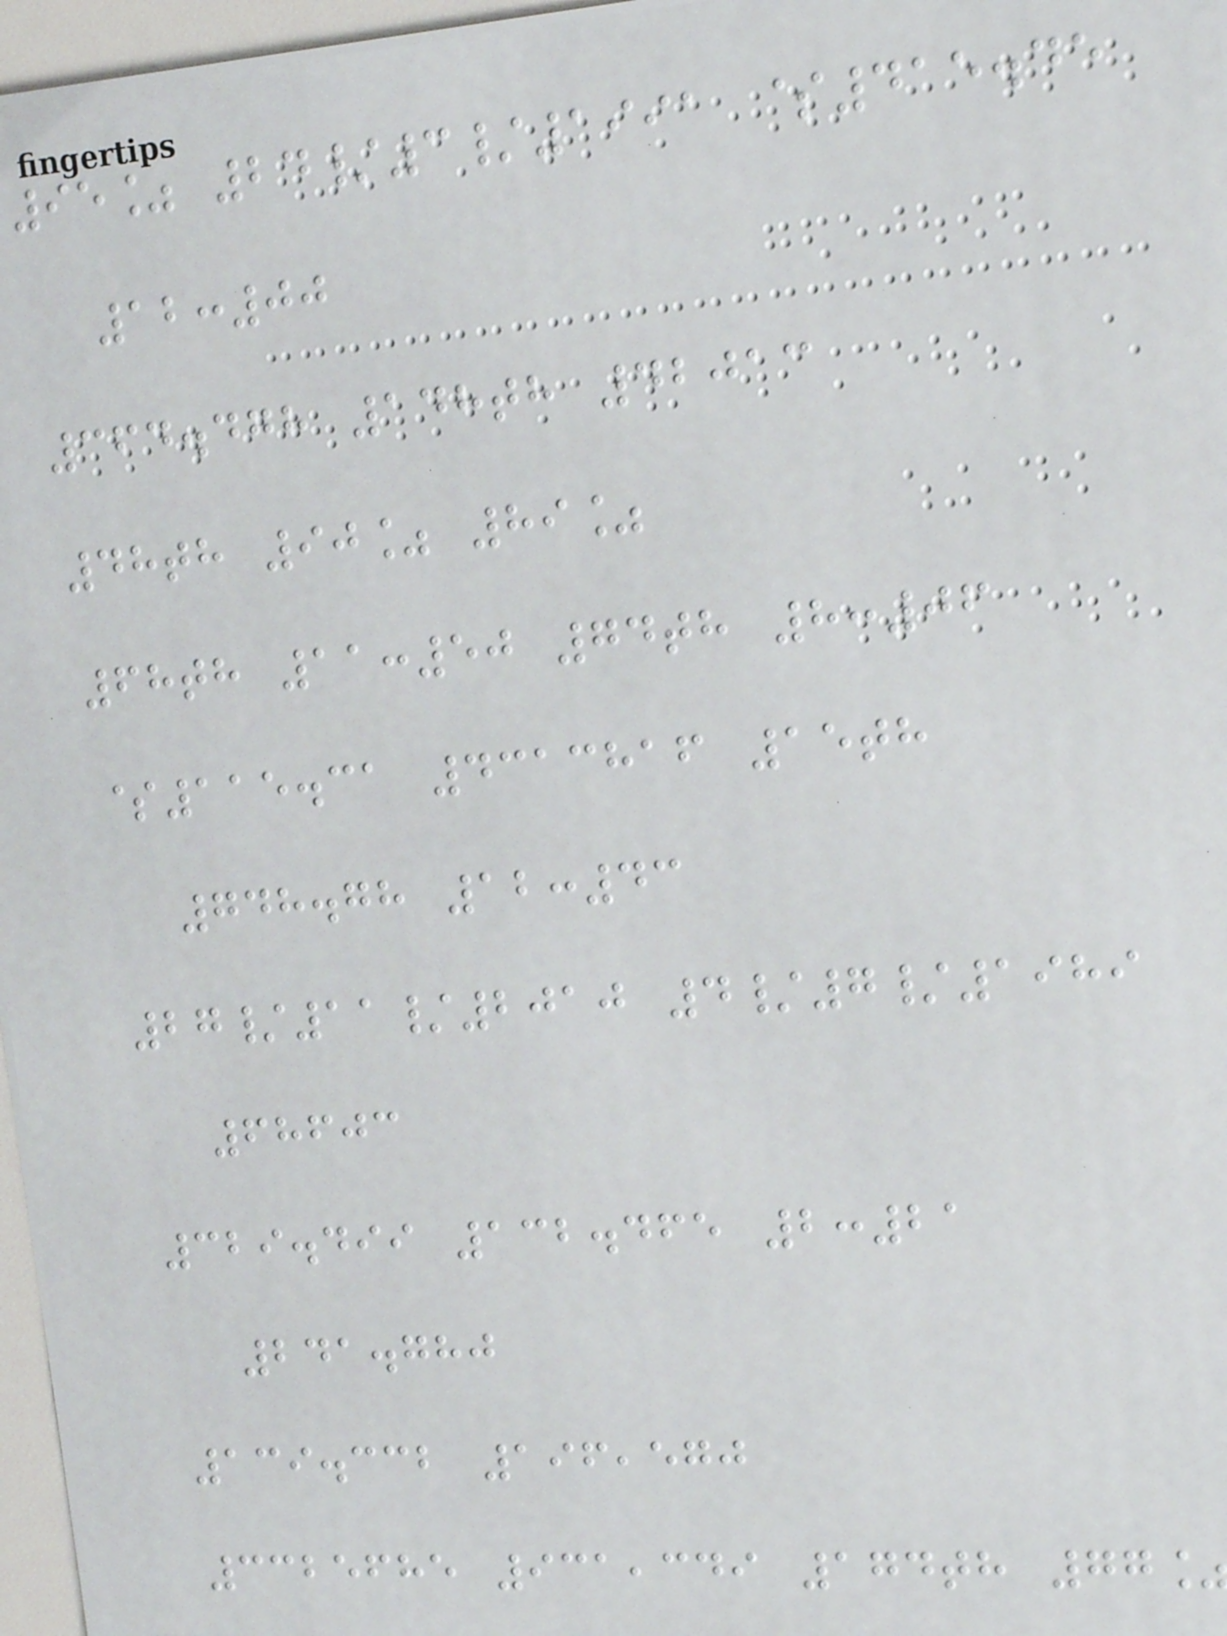95% 24/3/1991 $415.45
12:00
364.478 148th 42013
48th 90% 89%
68th 11:50 74th 8:06
$115.31 4313816 15th
748.78 12:43
27/11/2010 4/7/1989
68603
329.499 132.465 2:21
241.780
139.332 196,570
3325685 931,349 174th 77
